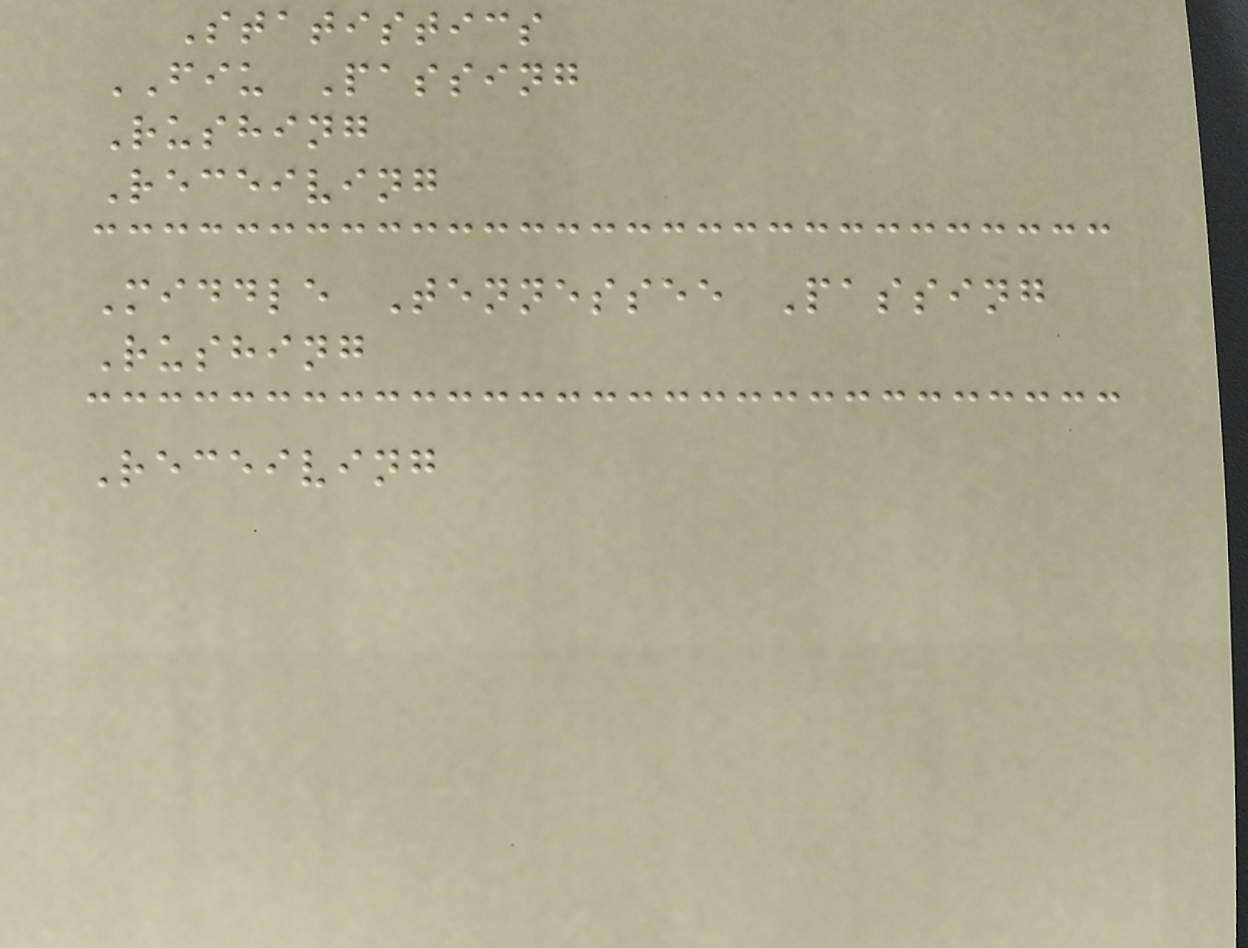Statistics
FIU Passing
Rushing
Receiving
Middle Tennessee Passing
Rushing
Receiving
